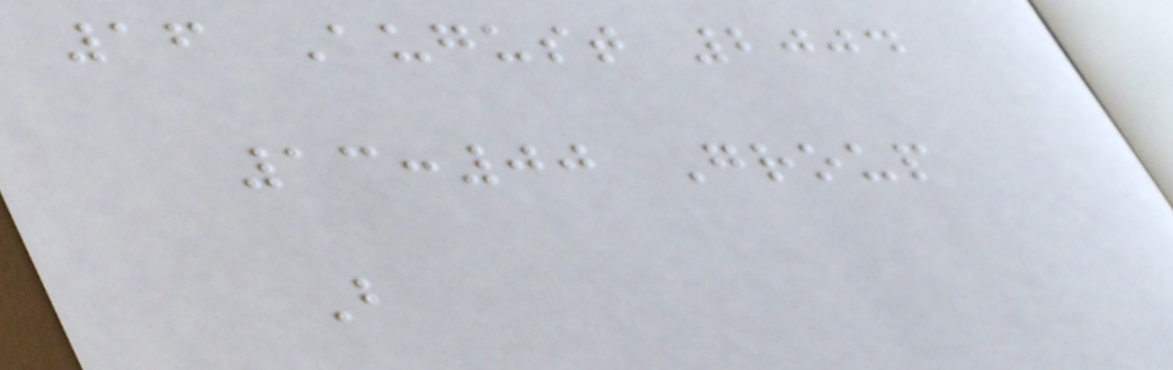16 August 2004
13:00 Group
B
